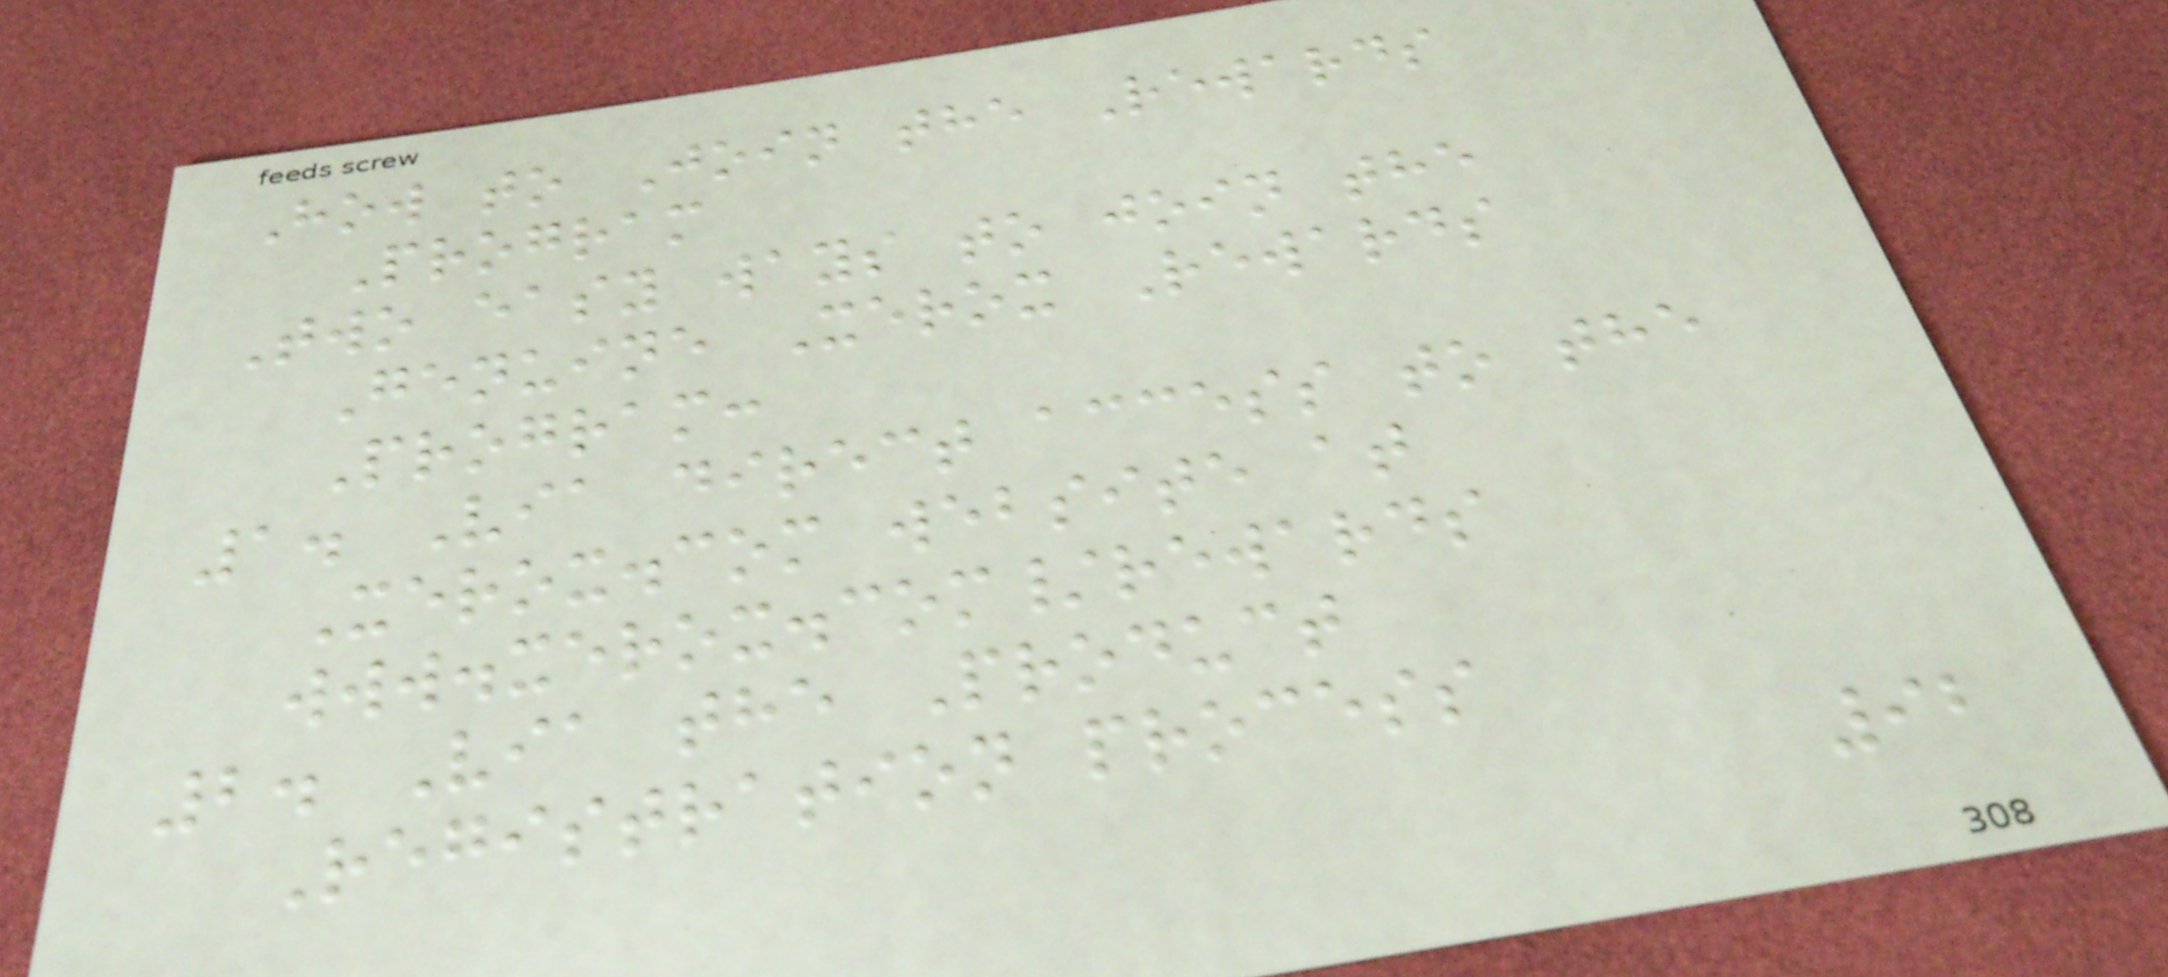How to Join the Rewards
Program
Two easy ways to join the
Genuine Xerox Rewards
Program:
1. Via direct access to the
Xerox.com website at
www.xerox.com/rewards
2. Via the Product
Registration process
92
